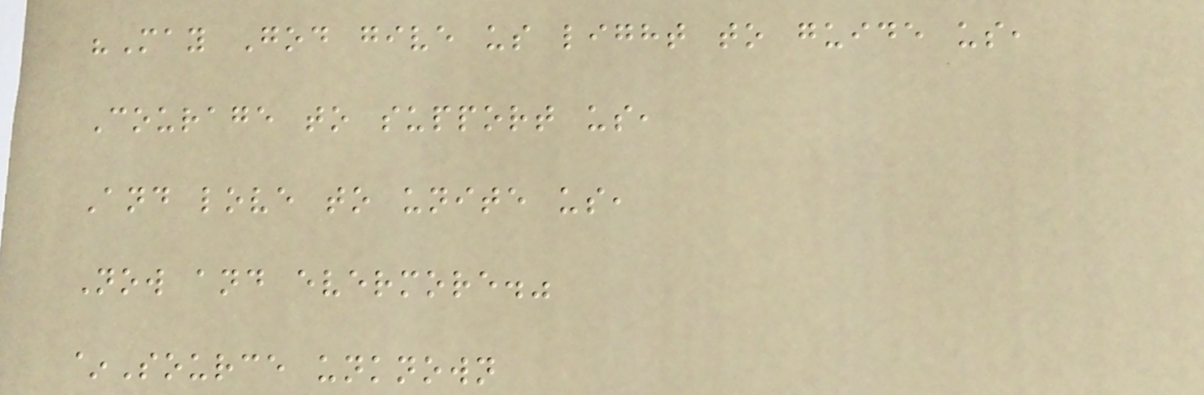"May God give us light to guide us,
Courage to support us,
And love to unite us,
Now and evermore."
~Source unknown
